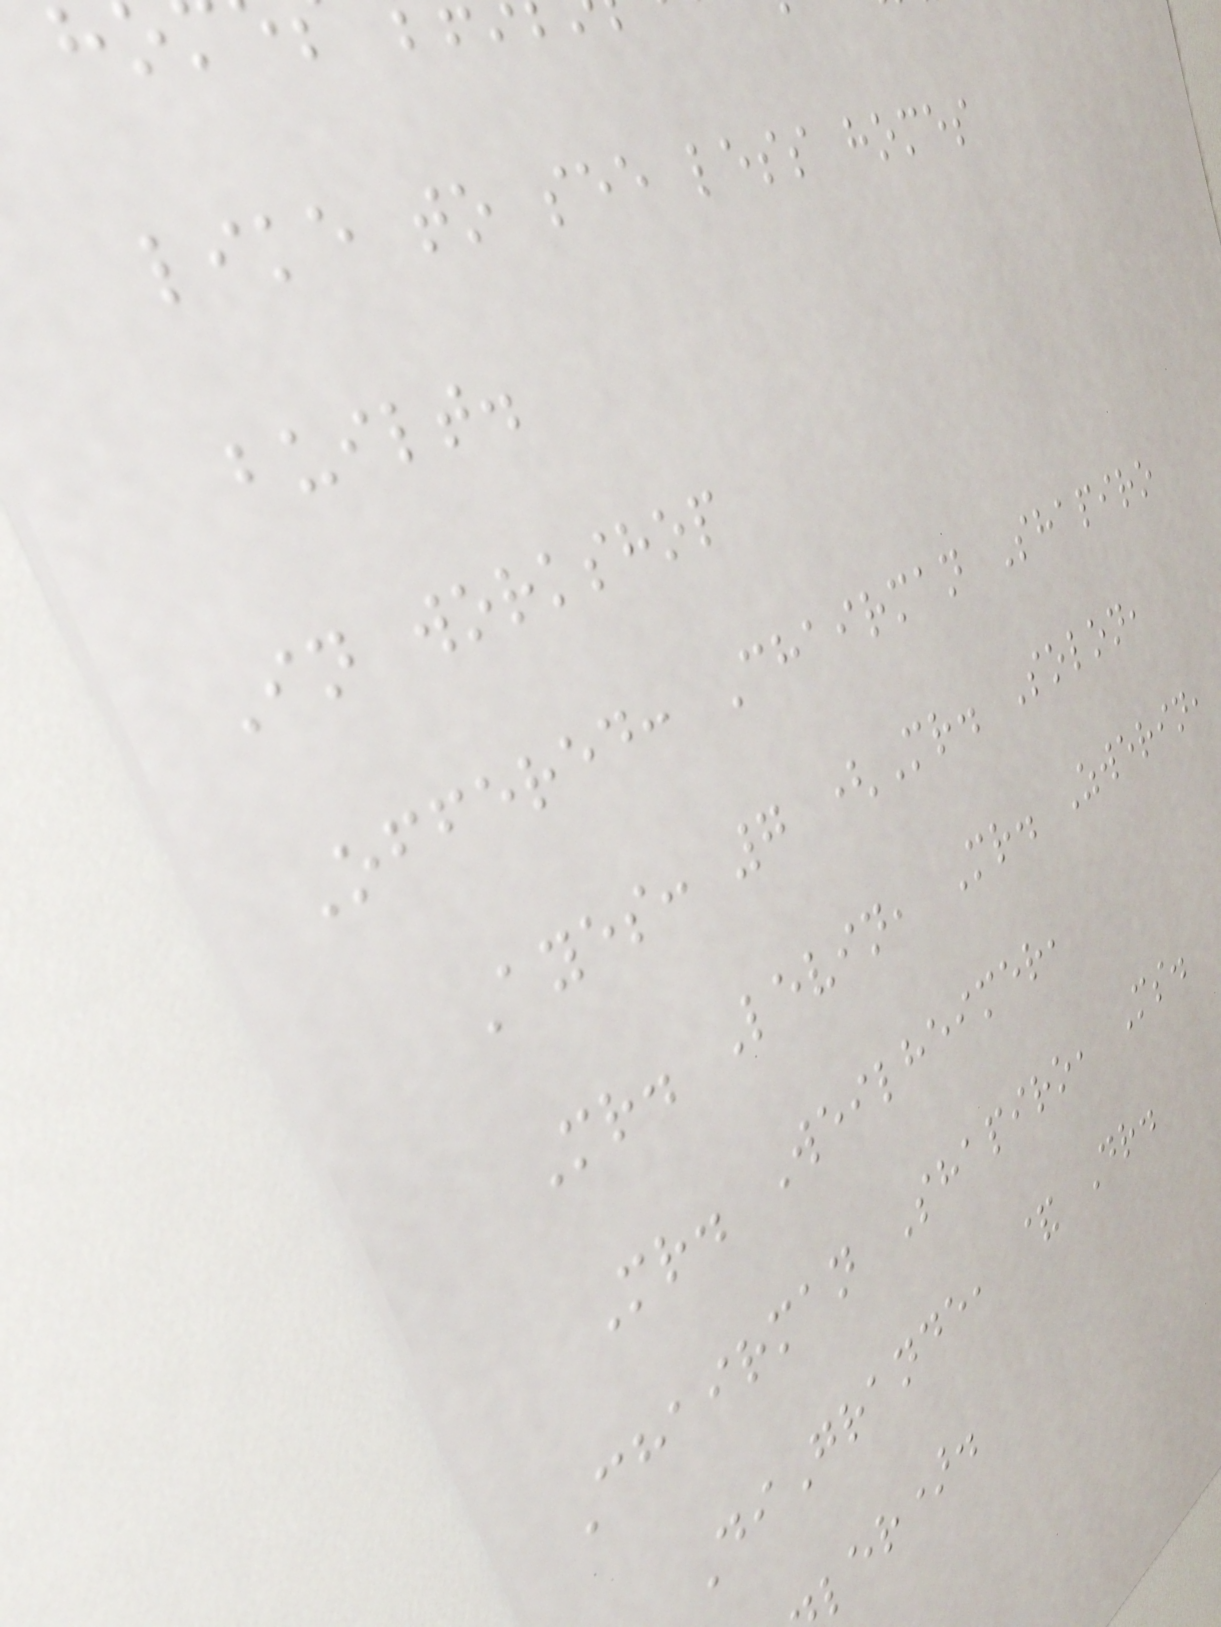like to see less homes
built.
In workshop
Offered: Chairman Shapiro
Ayes: 7 (Mr. Solon,
Mr. Levin, Mr. Zwerin,
Mr. Weilheimer,
Chairman Shapiro, Ms.
DiGrande, & Dr.
ler).
